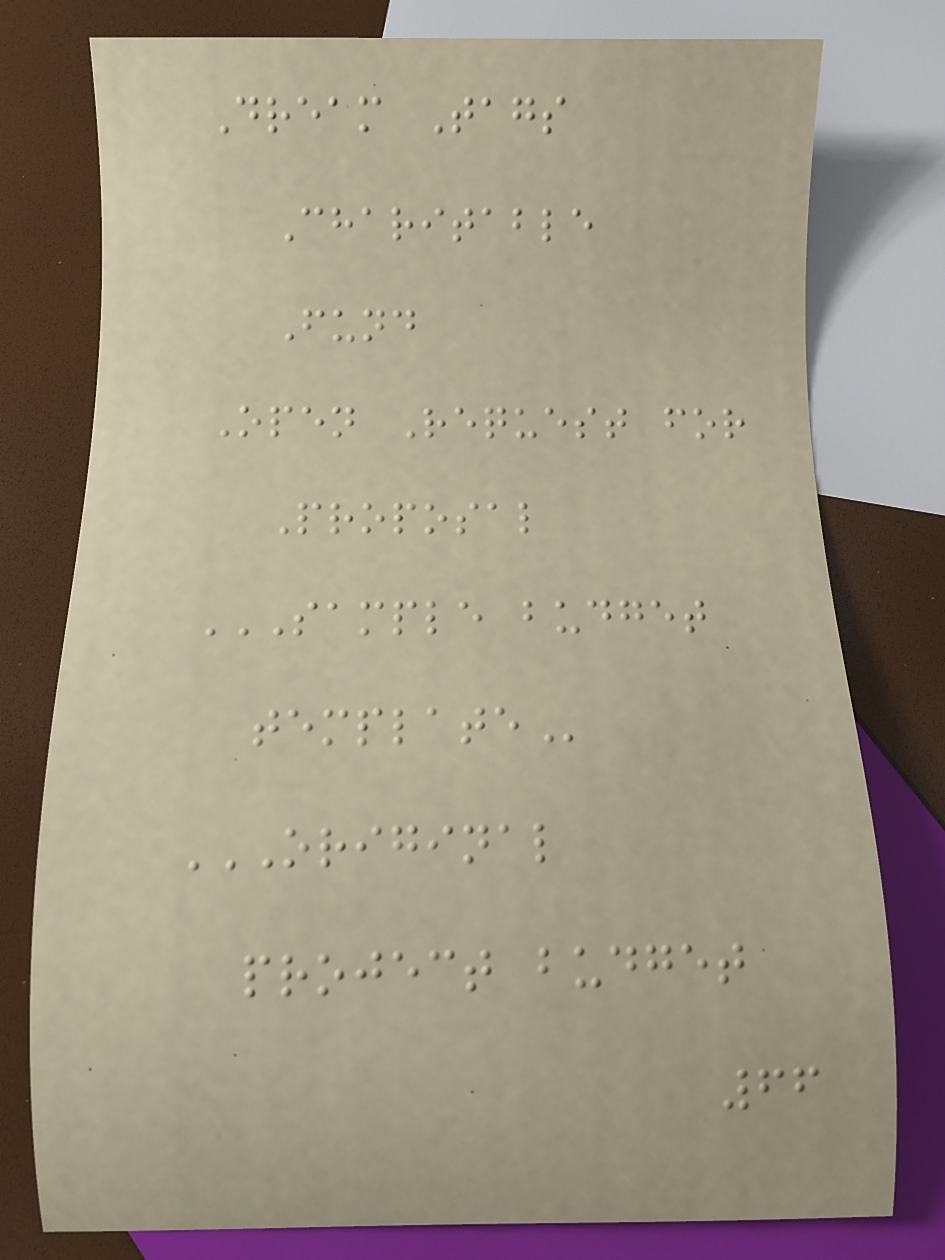Dream Tags
Charitable
Fund
Open Request for
Proposal
SAMPLE BUDGET
TEMPLATE
ORIGINAL
PROJECT BUDGET
66
